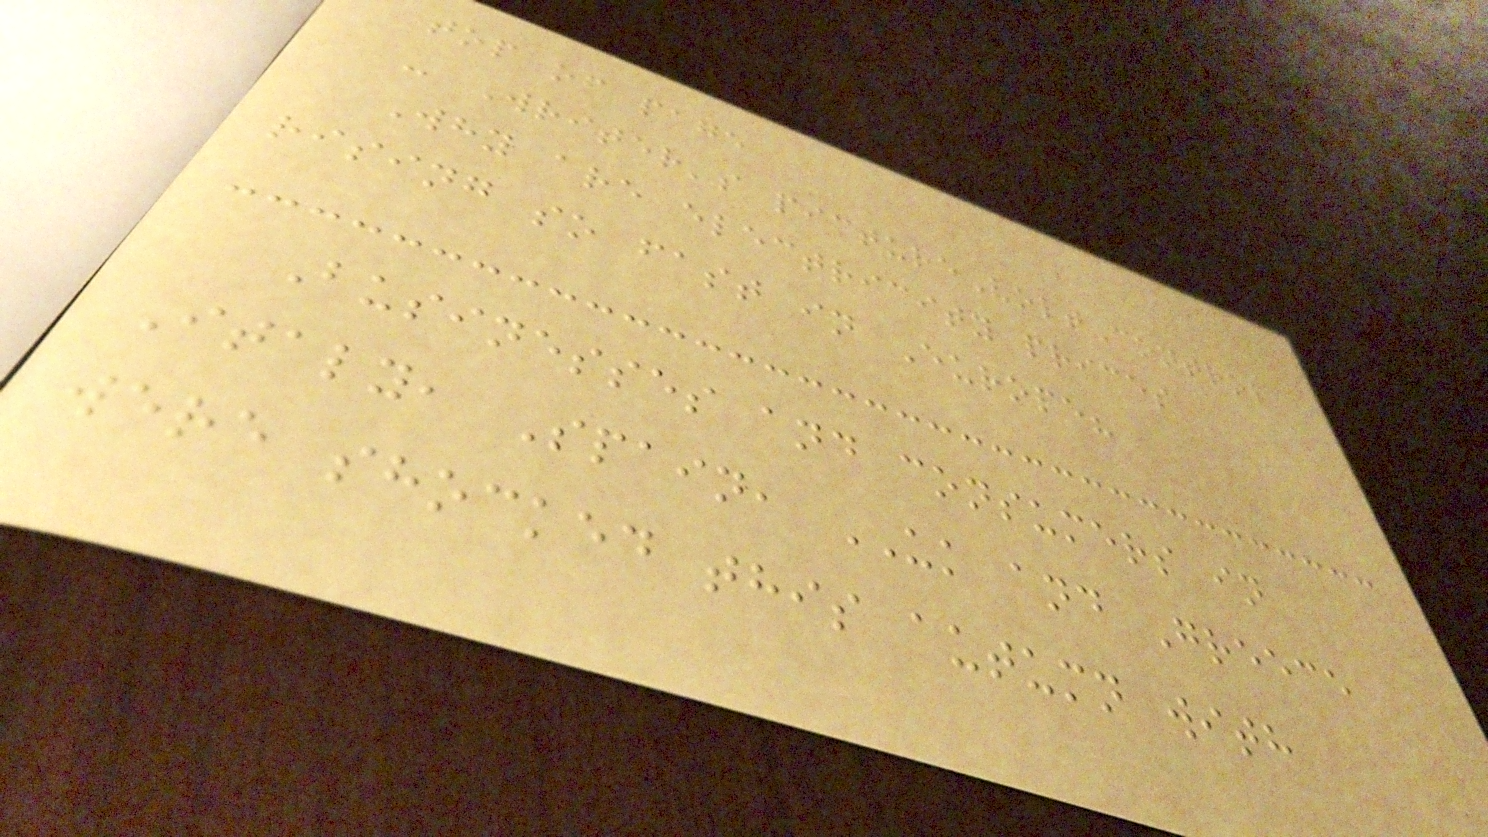top of page
- Writer's pictureVoltControl
Why are electricity prices
rising so fast in Europe?
Businesses and consumers in
Italy, Spain, UK and Greece
were shocked this autumn with
